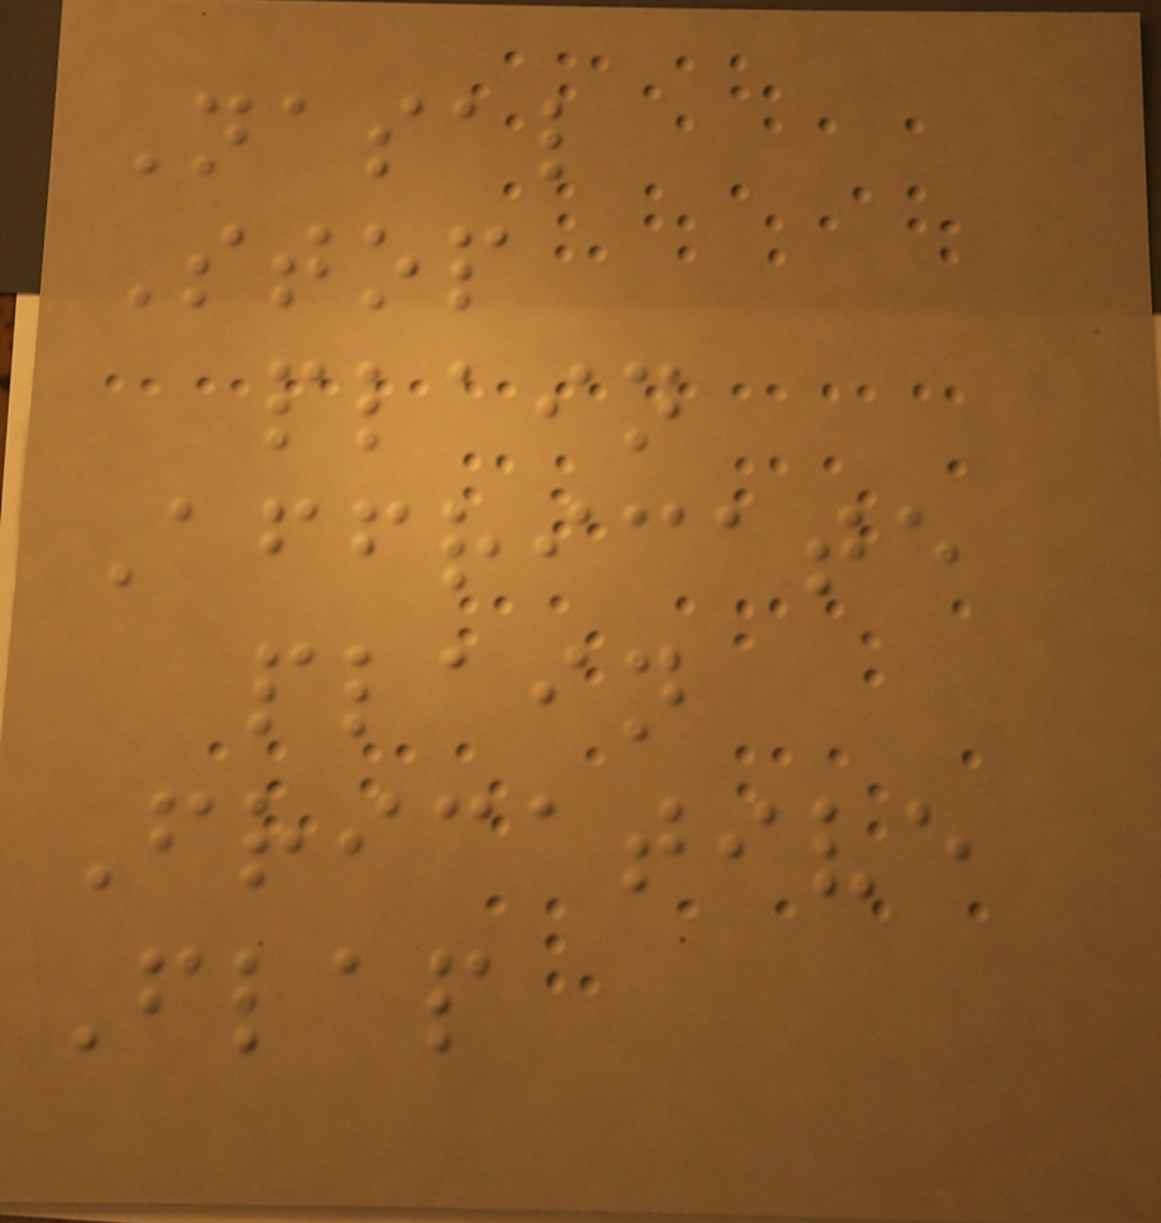Nasal
Stop
plain
Affricate
plain
Fricative
Flap
